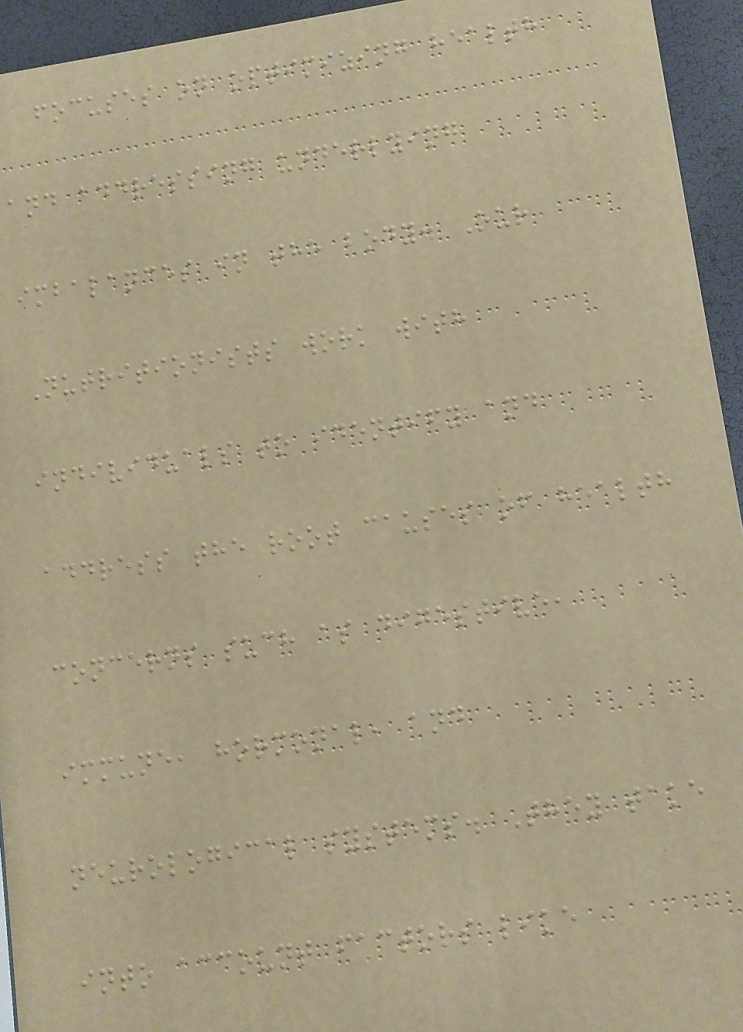focuses on optimizing health
and addressing underlying
imbalances in the body. Our
Nutritionists work with
individuals to identify and
address the root causes of health
concerns such as digestive,
immune, hormonal, and
neurological systems. They take
into account factors like
